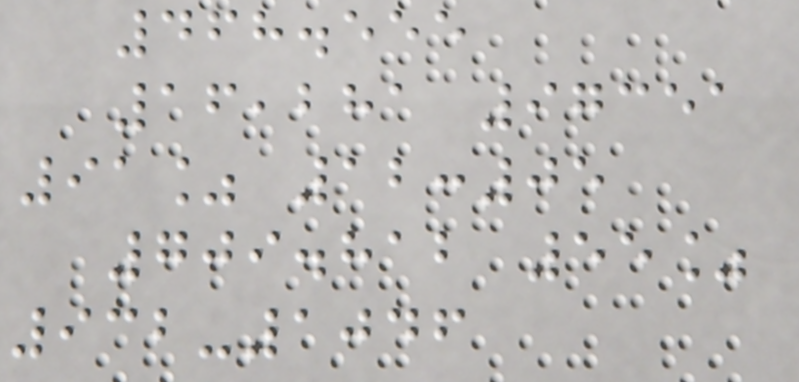468.555
16,281 97351
91% 12:05
709.812 55%
932-1046
